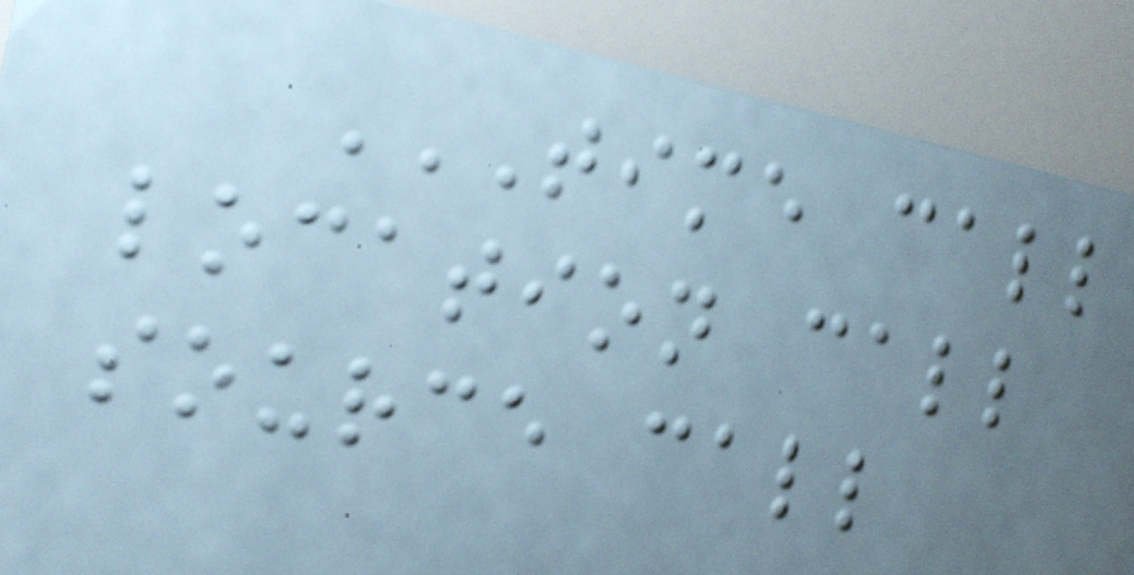TIME CALL
LOCATION CALL
SOURCE CALL
